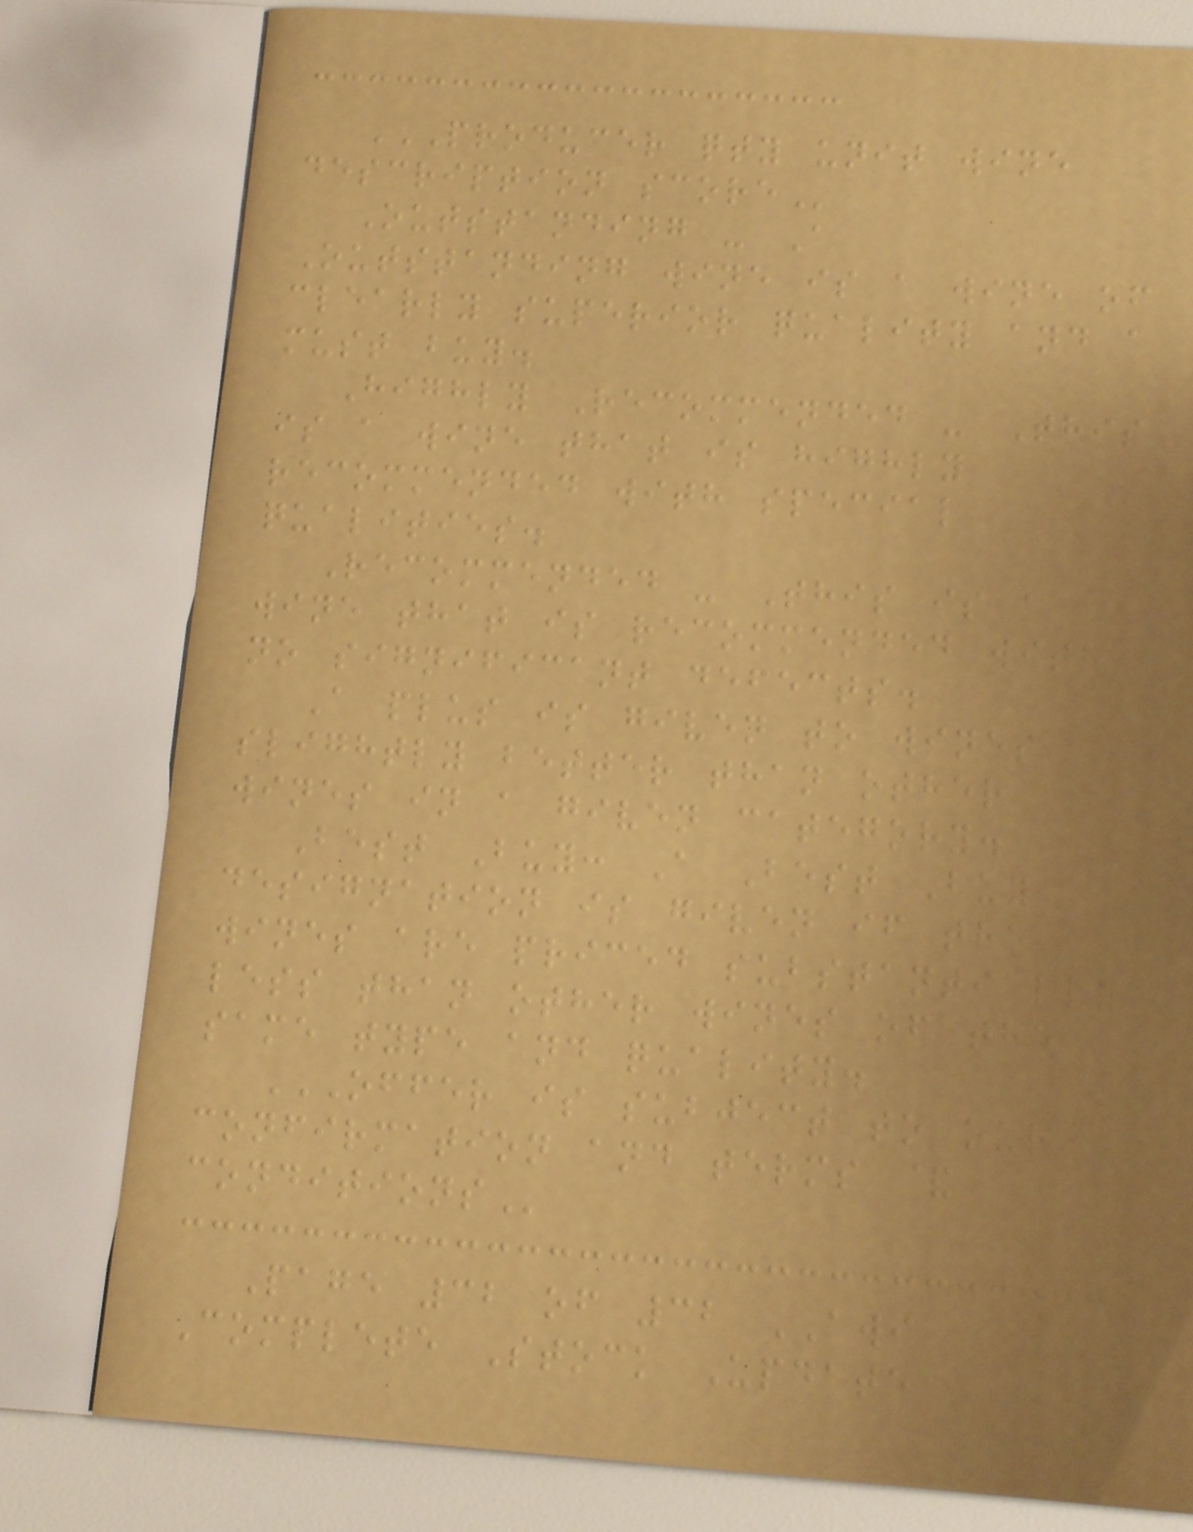PRODUCER QTY UNIT WINE
DESCRIPTION SCORE
Outstanding - A
Outstanding wine is a wine of
clearly superior quality and a
must buy.
Highly Recommended - This
is a wine that is highly
recommended with special
qualities.
Recommended - This is a
wine that is recommended with
no significant defects.
A plus is given to wines
slightly better than other
wines in a given category.
Best Buy: A Best Buy
designation is given if the
wines are priced substantially
less than other wines of the
same type and quality.
OFFER IS SUBJECT TO OUR
CONFIRMATION AND TERMS &
CONDITIONS
Page 32 of 32 AWI
Complete Stock Update
